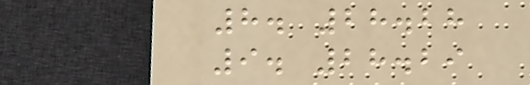8. 28.28
9. 28.29
